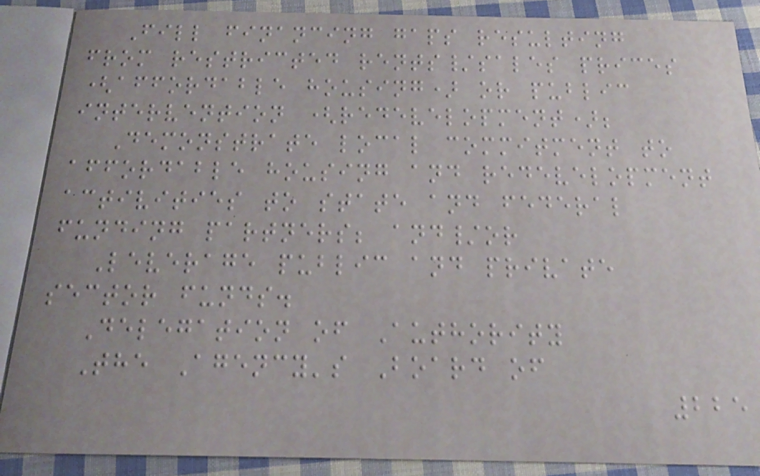Fill financing gaps resulting
from restricted rents/sales prices
(affordable housing) or public
intervention (redevelopment);
Demonstrate local commitment to
affordable housing and redevelopment
activities to state and federal
funding partners; and/or
Leverage public and private
sector funds.
Delegation of Authority
The Agency's Board of
225
